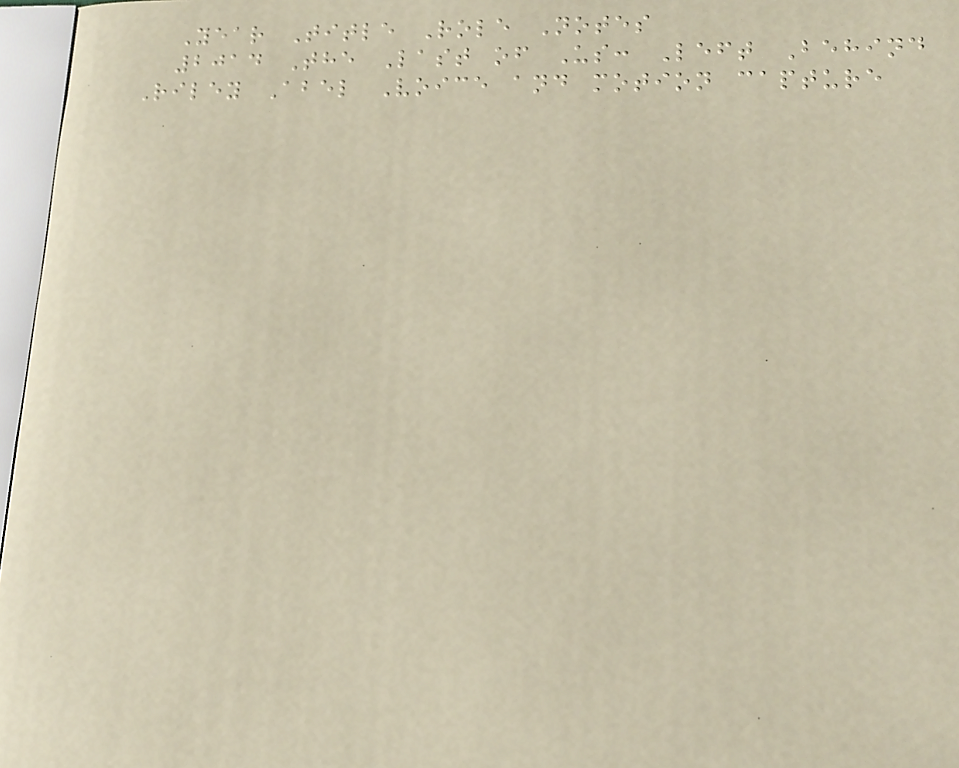Year Title Role Notes
2014 The Last of Us: Left Behind
Riley Abel Voice and motion capture
